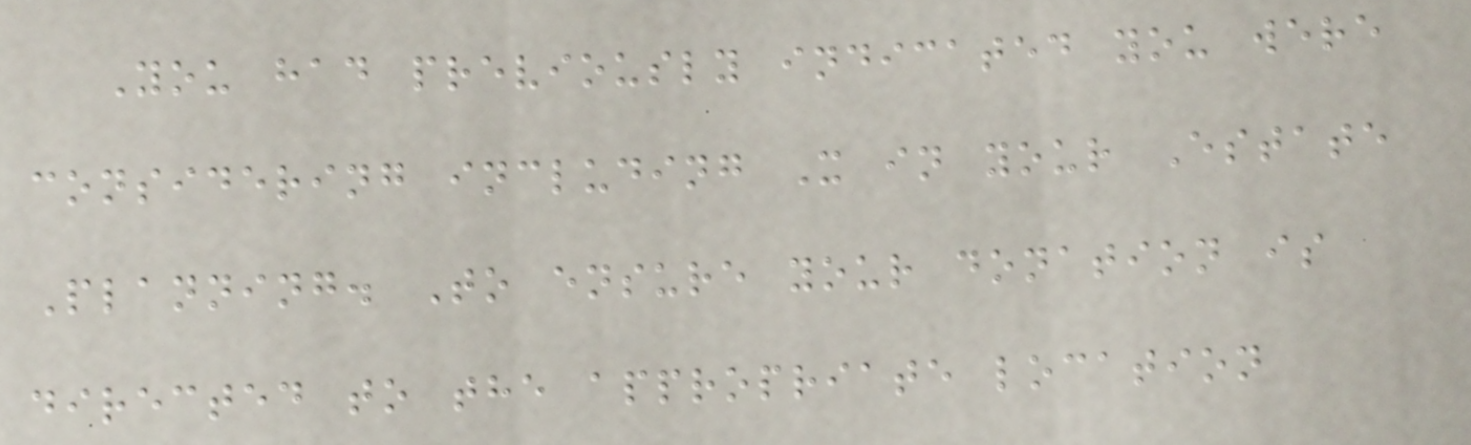You had previously indicated you were
considering including X in your Estate
Planning. To ensure your donation is
directed to the appropriate location
